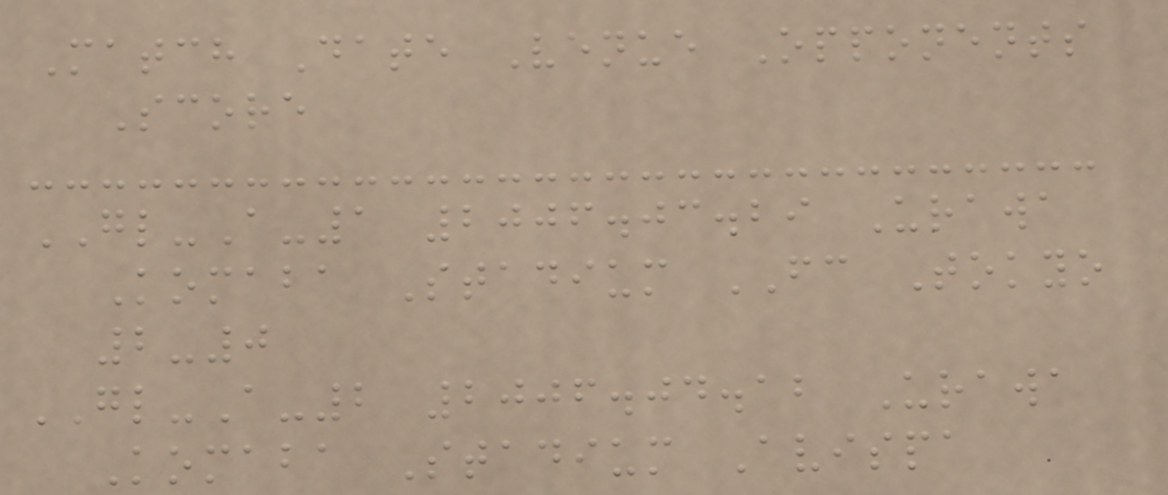Match Date Venue Opponents
Score
GL-A-1 2006.03.29 Urawa
Komaba Stadium FC Tokyo
2-0
GL-A-2 2006.04.12 Urawa
Komaba Stadium Avispa
